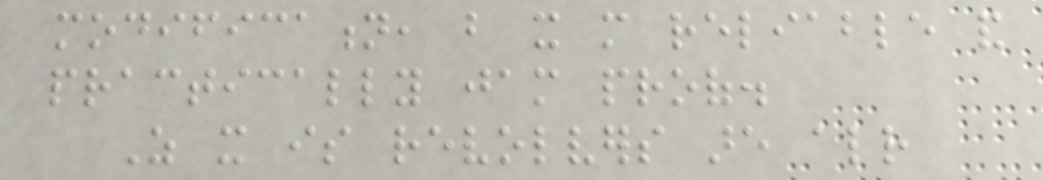modification, but it more reliable and
practically jam proof.
As it is revolvers are already
